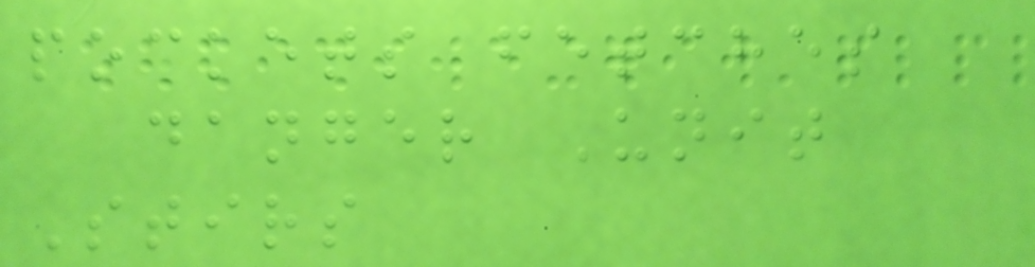pockets fetches
danger Unit
Stirs
